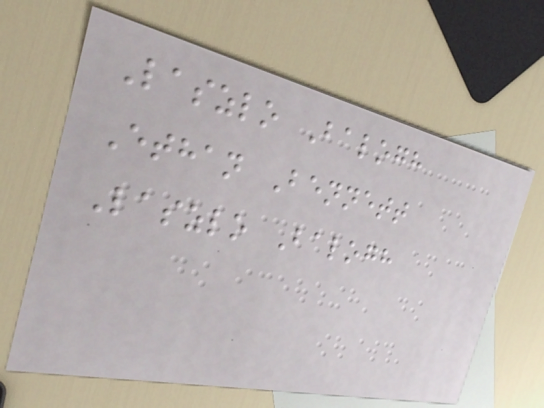Laszlo Balogh
Ethan Bennett
Laszlo Balogh
